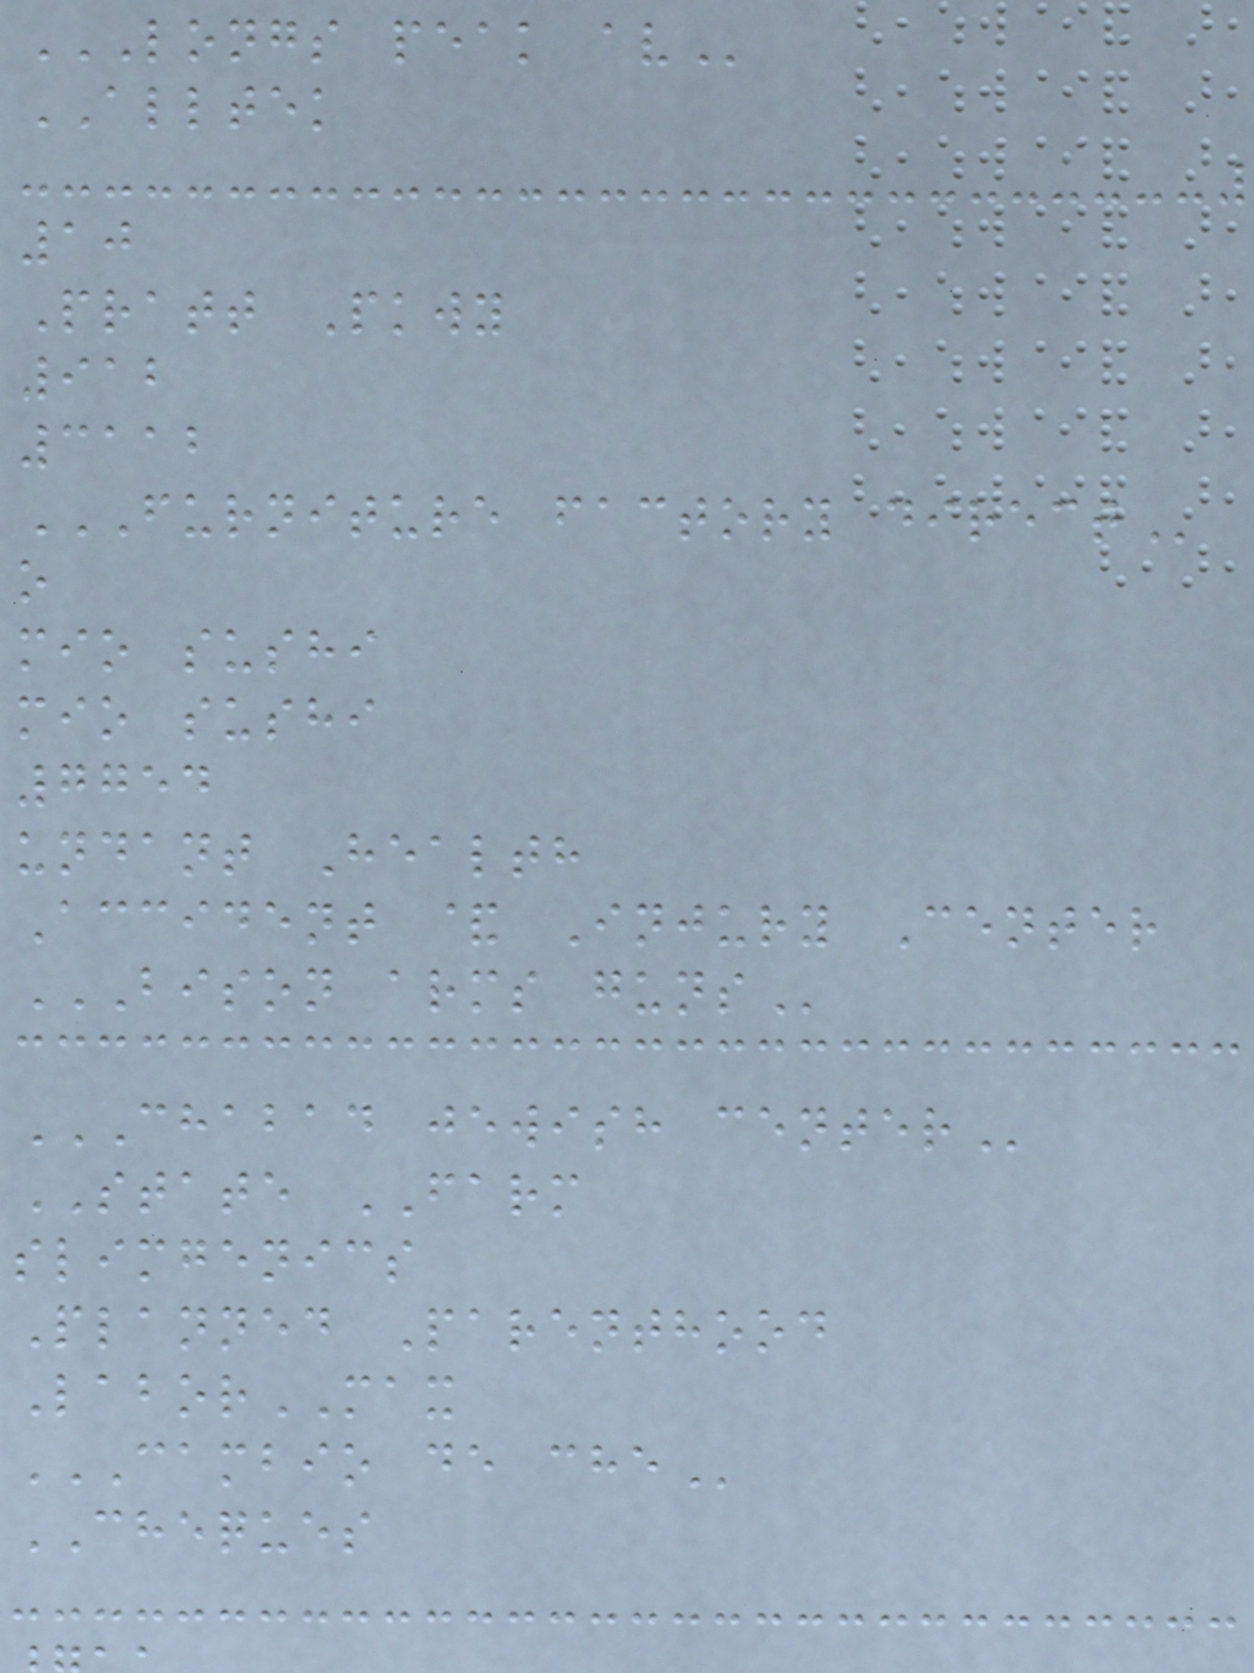LONGS PEAK AV
ALLTEK
10
Pratt Pkwy
912
3112
FURNITURE FACTORY DIRECT
o
mio sushi
mio sushi
7754
undant Health
Accident & Injury Center
BISON ARMS GUNS
CHABAD JEWISH CENTER
STATE FARM
slimgenics
Planned Parenthood
LaborMAX
CAMBIO DE CHE
CHEQUES
